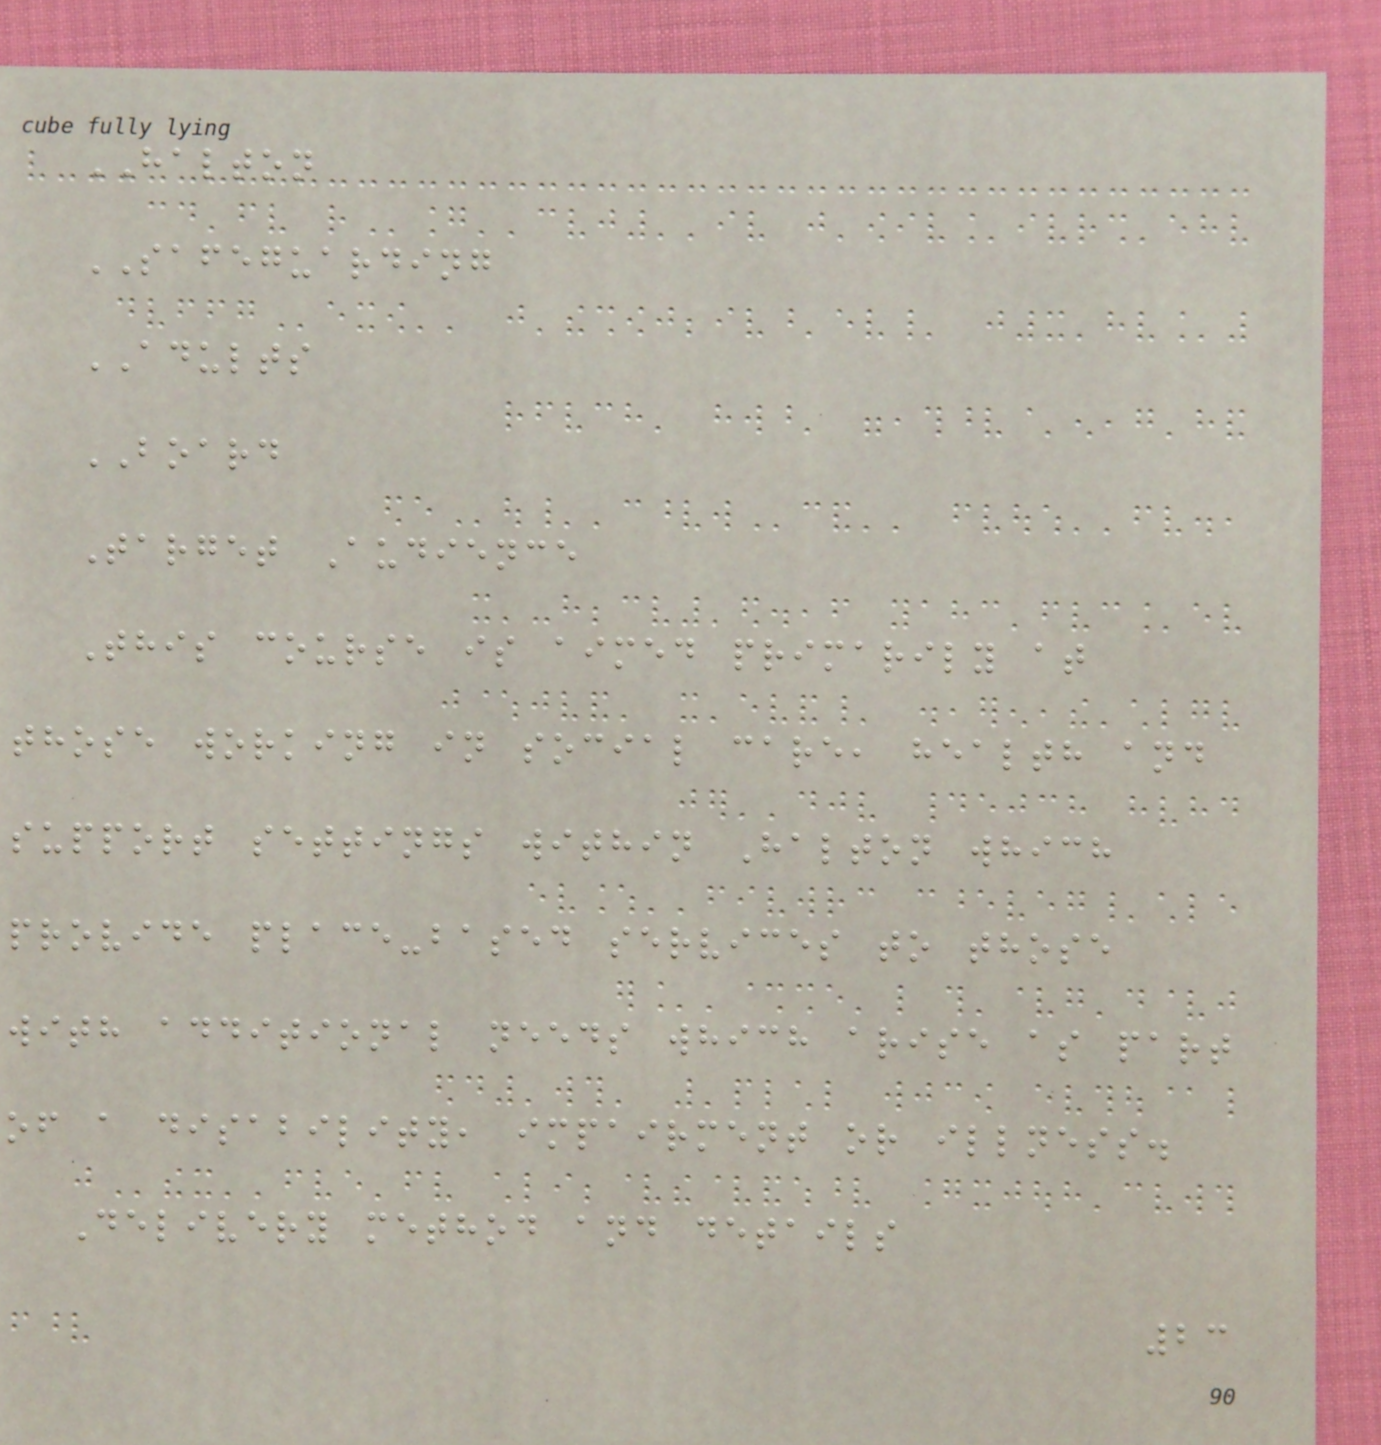HALTON
SAFEGUARDING
ADULTS
BOARD
Target Audience
This course is aimed primarily at
those working in social care, health and
support settings within Halton which
provide place-based services to those
with additional needs which arise as part
of a disability, impairment or illness.
Delivery method and details
23
